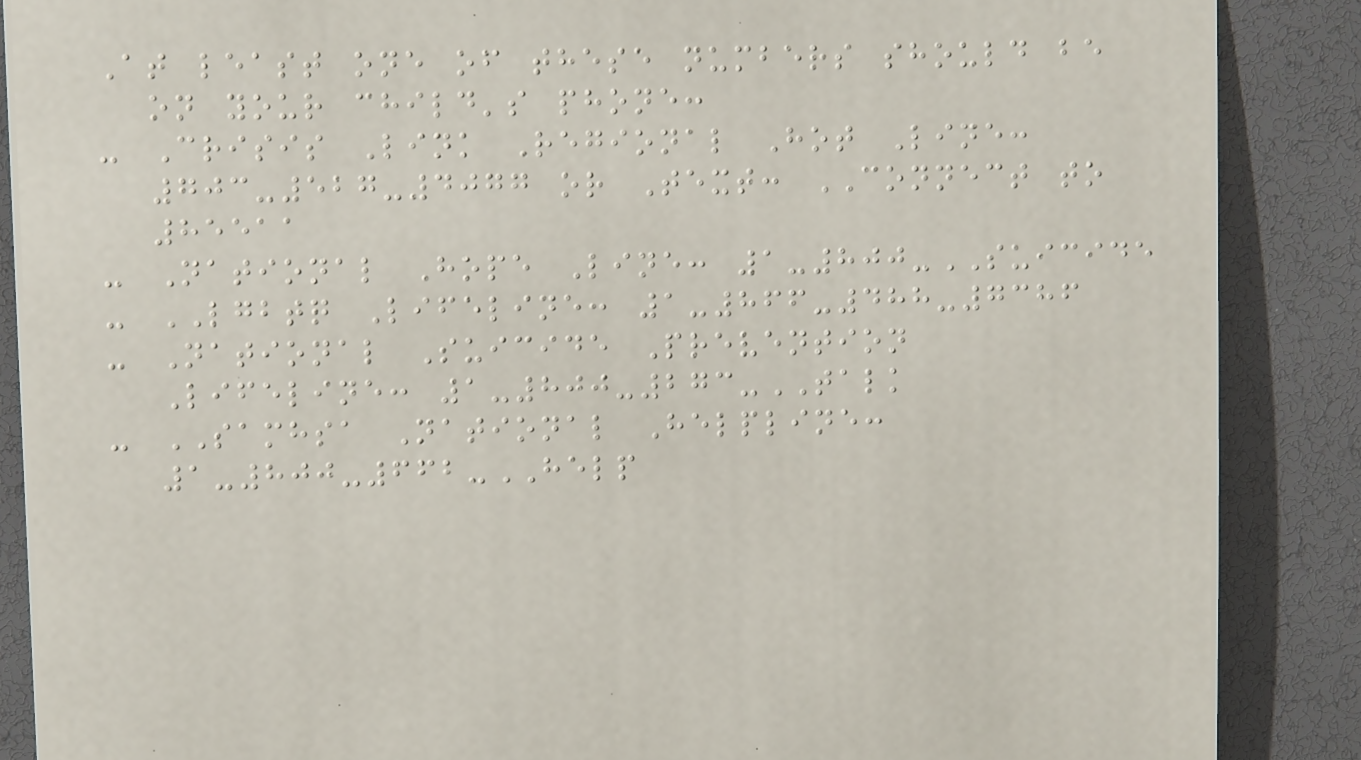At least one of these numbers should be
on your child's phone:
- Crisis Link Regional Hot Line:
703-527-4077 or Text: CONNECT to
85511
- National Hope Line: 1-800-SUICIDE
- LGBTQ Lifeline: 1-866-488-7386
- National Suicide Prevention
Lifeline: 1-800-273-TALK
- SAMHSA National Helpline:
1-800-662-HELP
